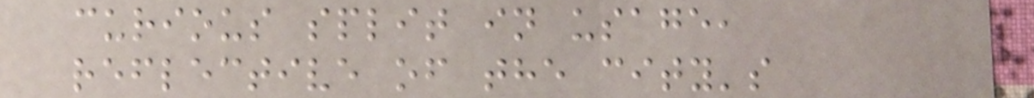curious split in usage,
reflective of the city's
